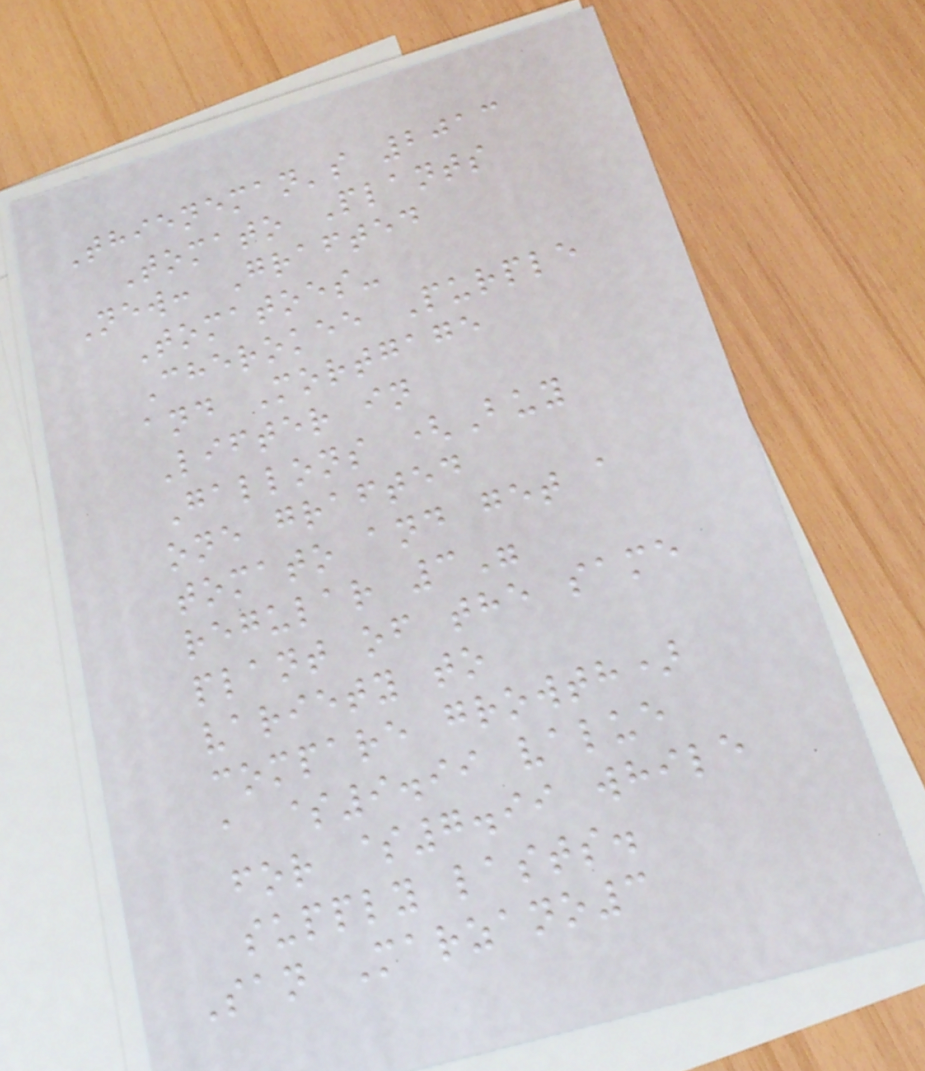Thieneman's 2013
Tomato Plants
New: Grafted
Tomatoes-
Cherokee Purple
and Mortgage
Lifter in
Gallons (Buy
one grafted
tomato and get a
regular 3"
plant of the same
variety to
compare growth)
a $9.99 value
for $7.99 while
supply lasts.
San Marzano3
